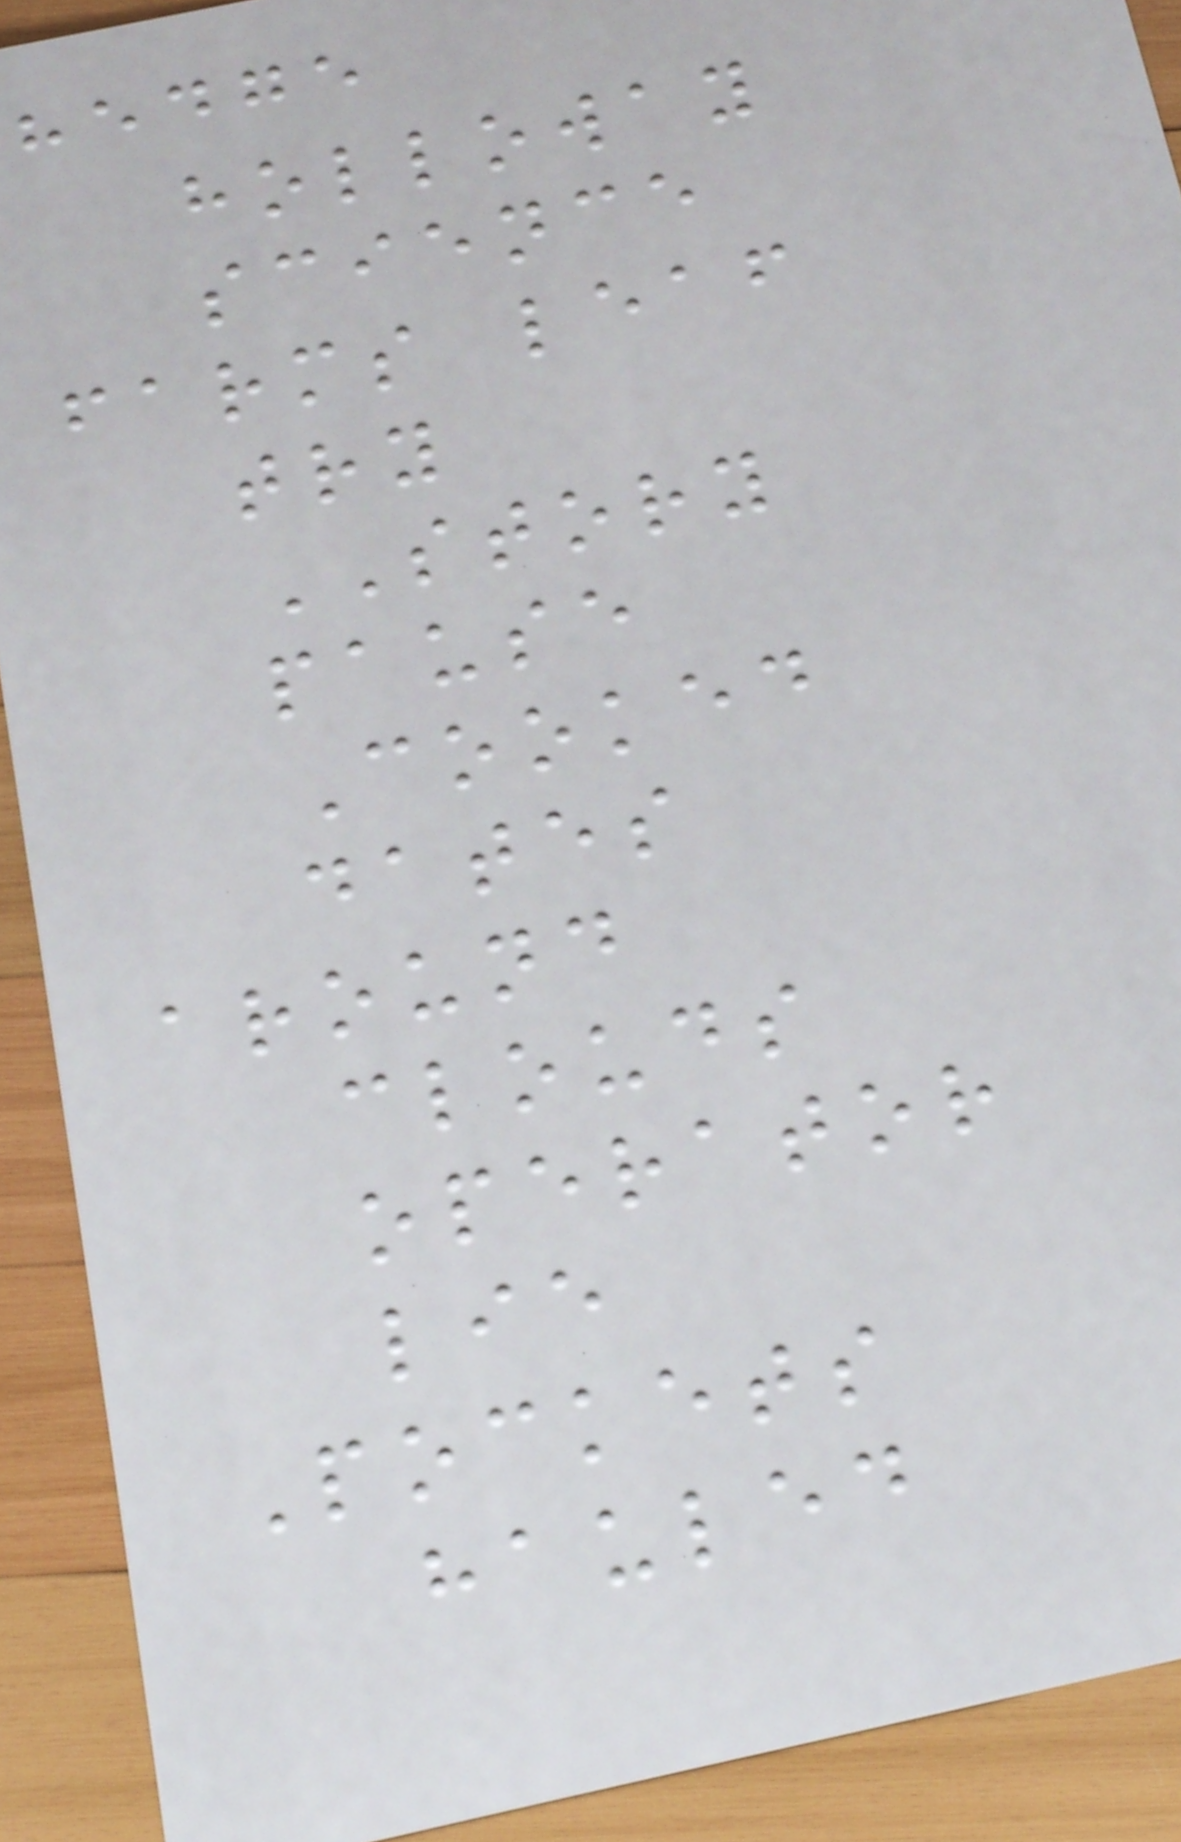hedge
holloway
science
farms leaf
try
STORY
pause
Cooked
dates
around
clouds
operator
lie
Pockets
hauled
